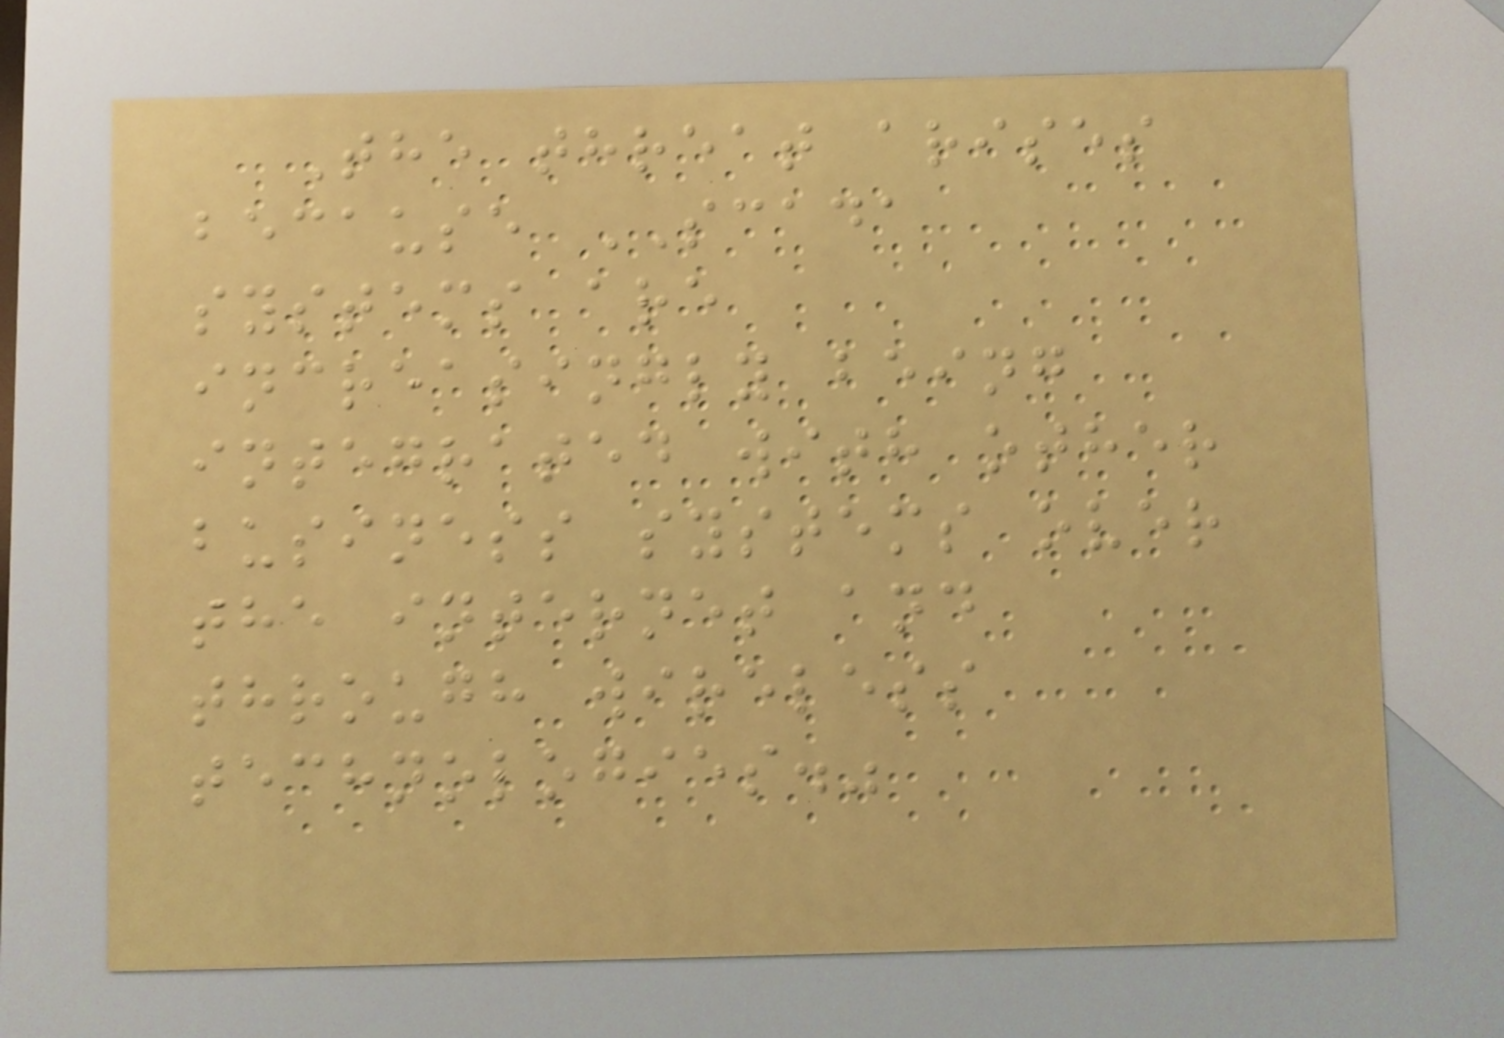The threat arises
because SCADA
systems are
increasingly being
integrated with other
business systems over
the internet and
through wireless
technologies."
